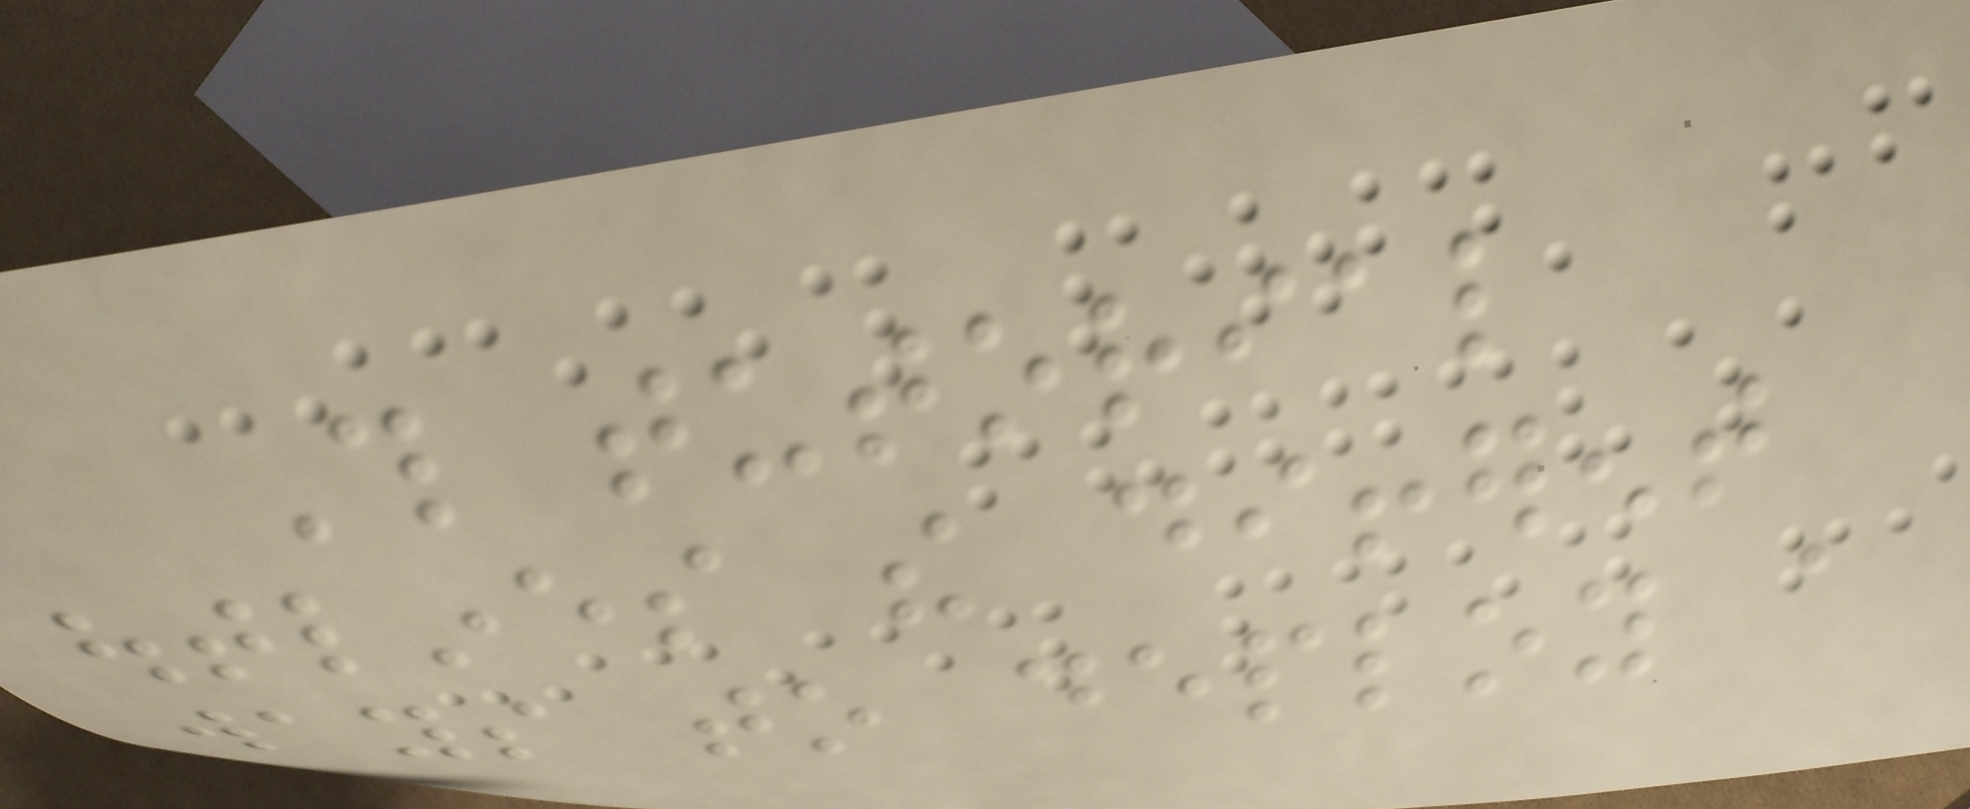This tutorial
outlines the different
ways to deploy a
